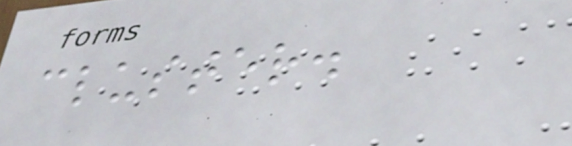cluster.
